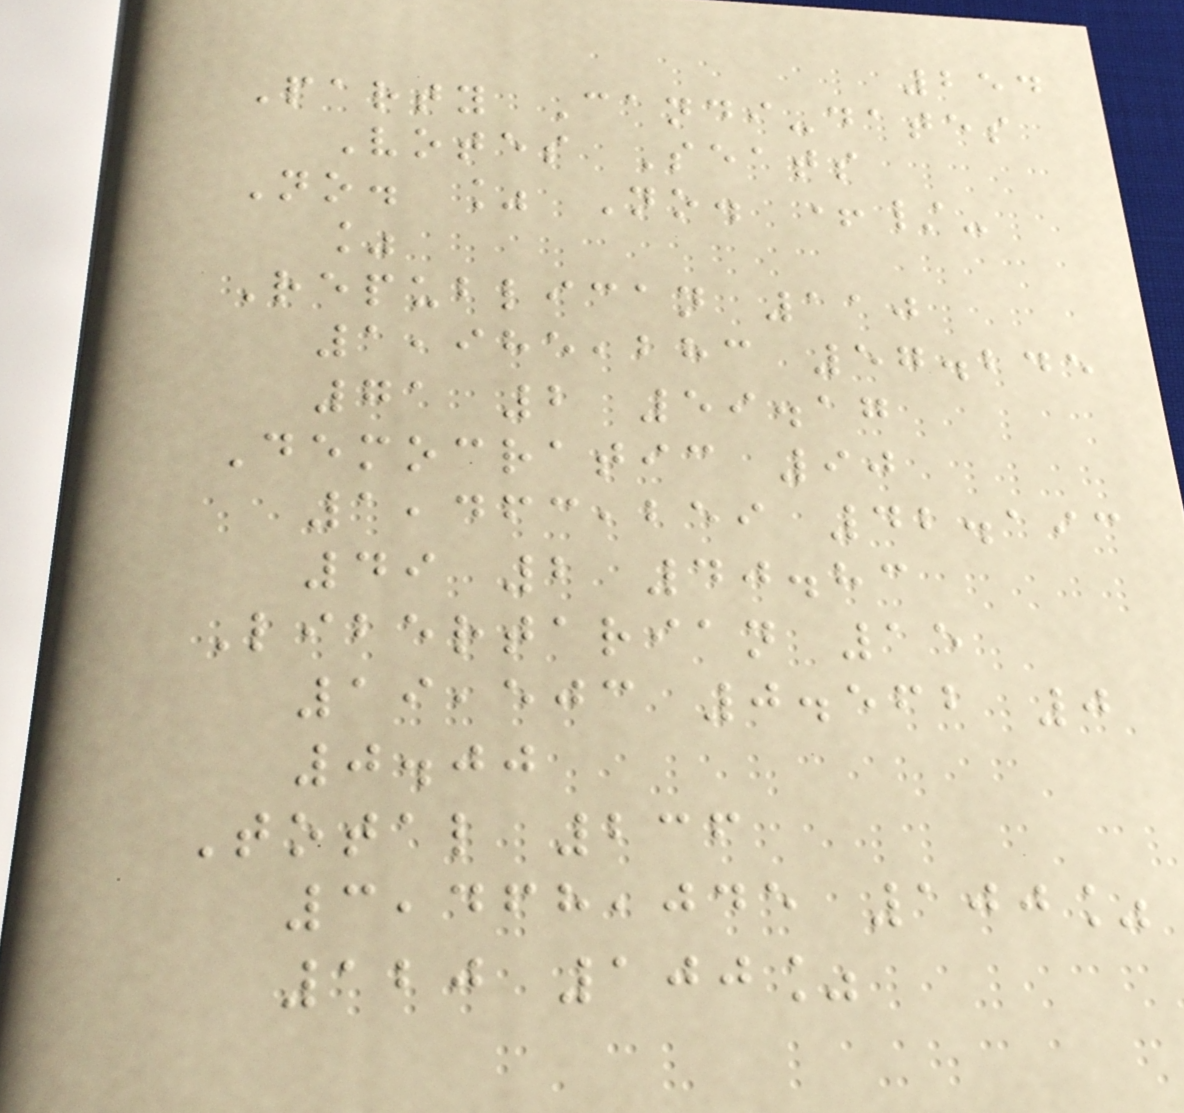254
Party Candi-dates
Votes Seats
No. % No. +/-
%
Republican 110
1,985,283 57.245
71 2 59.17
Democratic 90
1,463,259 42.193
49 2 40.83
Libertarian 15
19,503 0.562 0
0.00
Total 236
3,468,045 100%
120 100%
